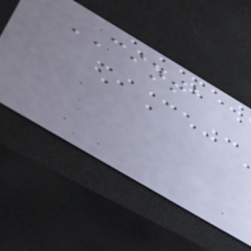CINTA
